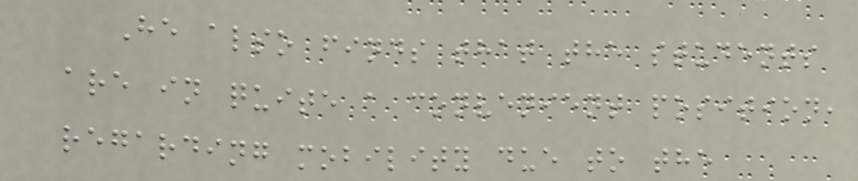He also finds that the students
are in quite a convenient position,
regarding mobility due to the
